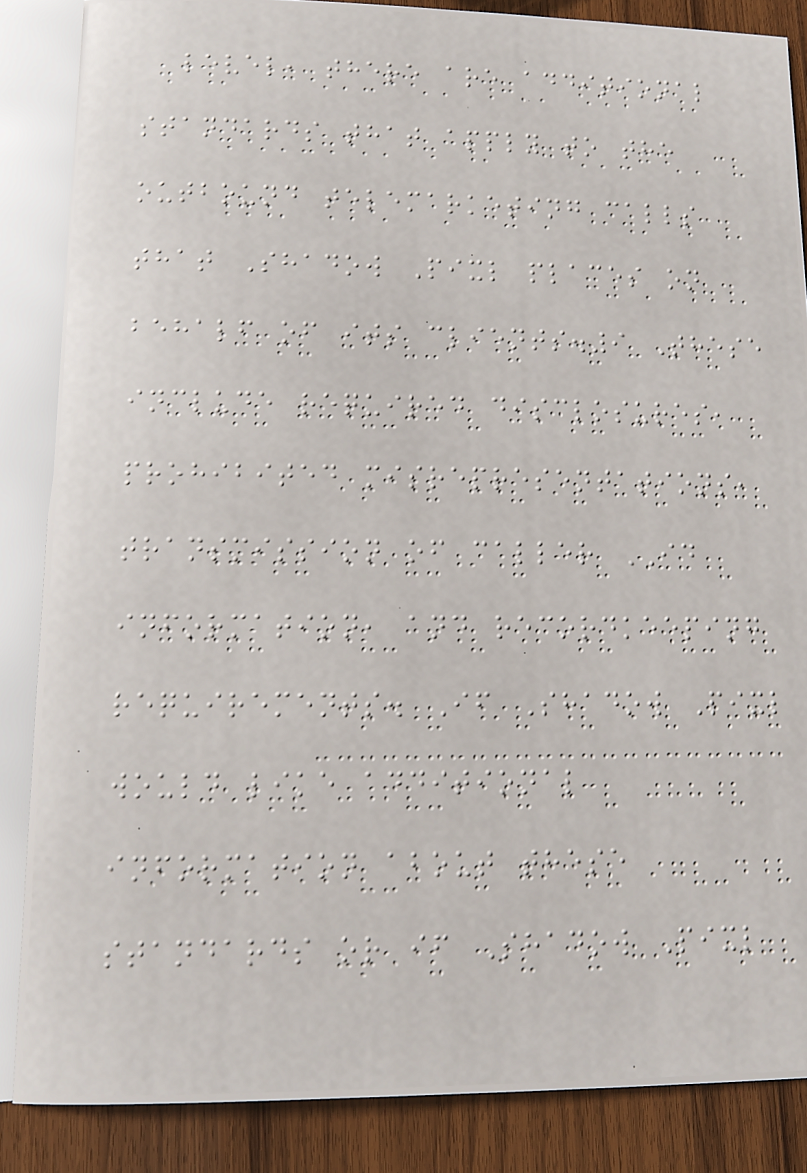level, there are additional
standards that apply to the
outbound telemarketing calls
that Shadow Pixl places on
behalf of its clients.9 These
include required disclosures,
prohibited misrepresentations,
transmission of caller ID
information, and recordkeeping
requirements. If Shadow Pixl
would like additional
information about these
standards or if Shadow Pixl
